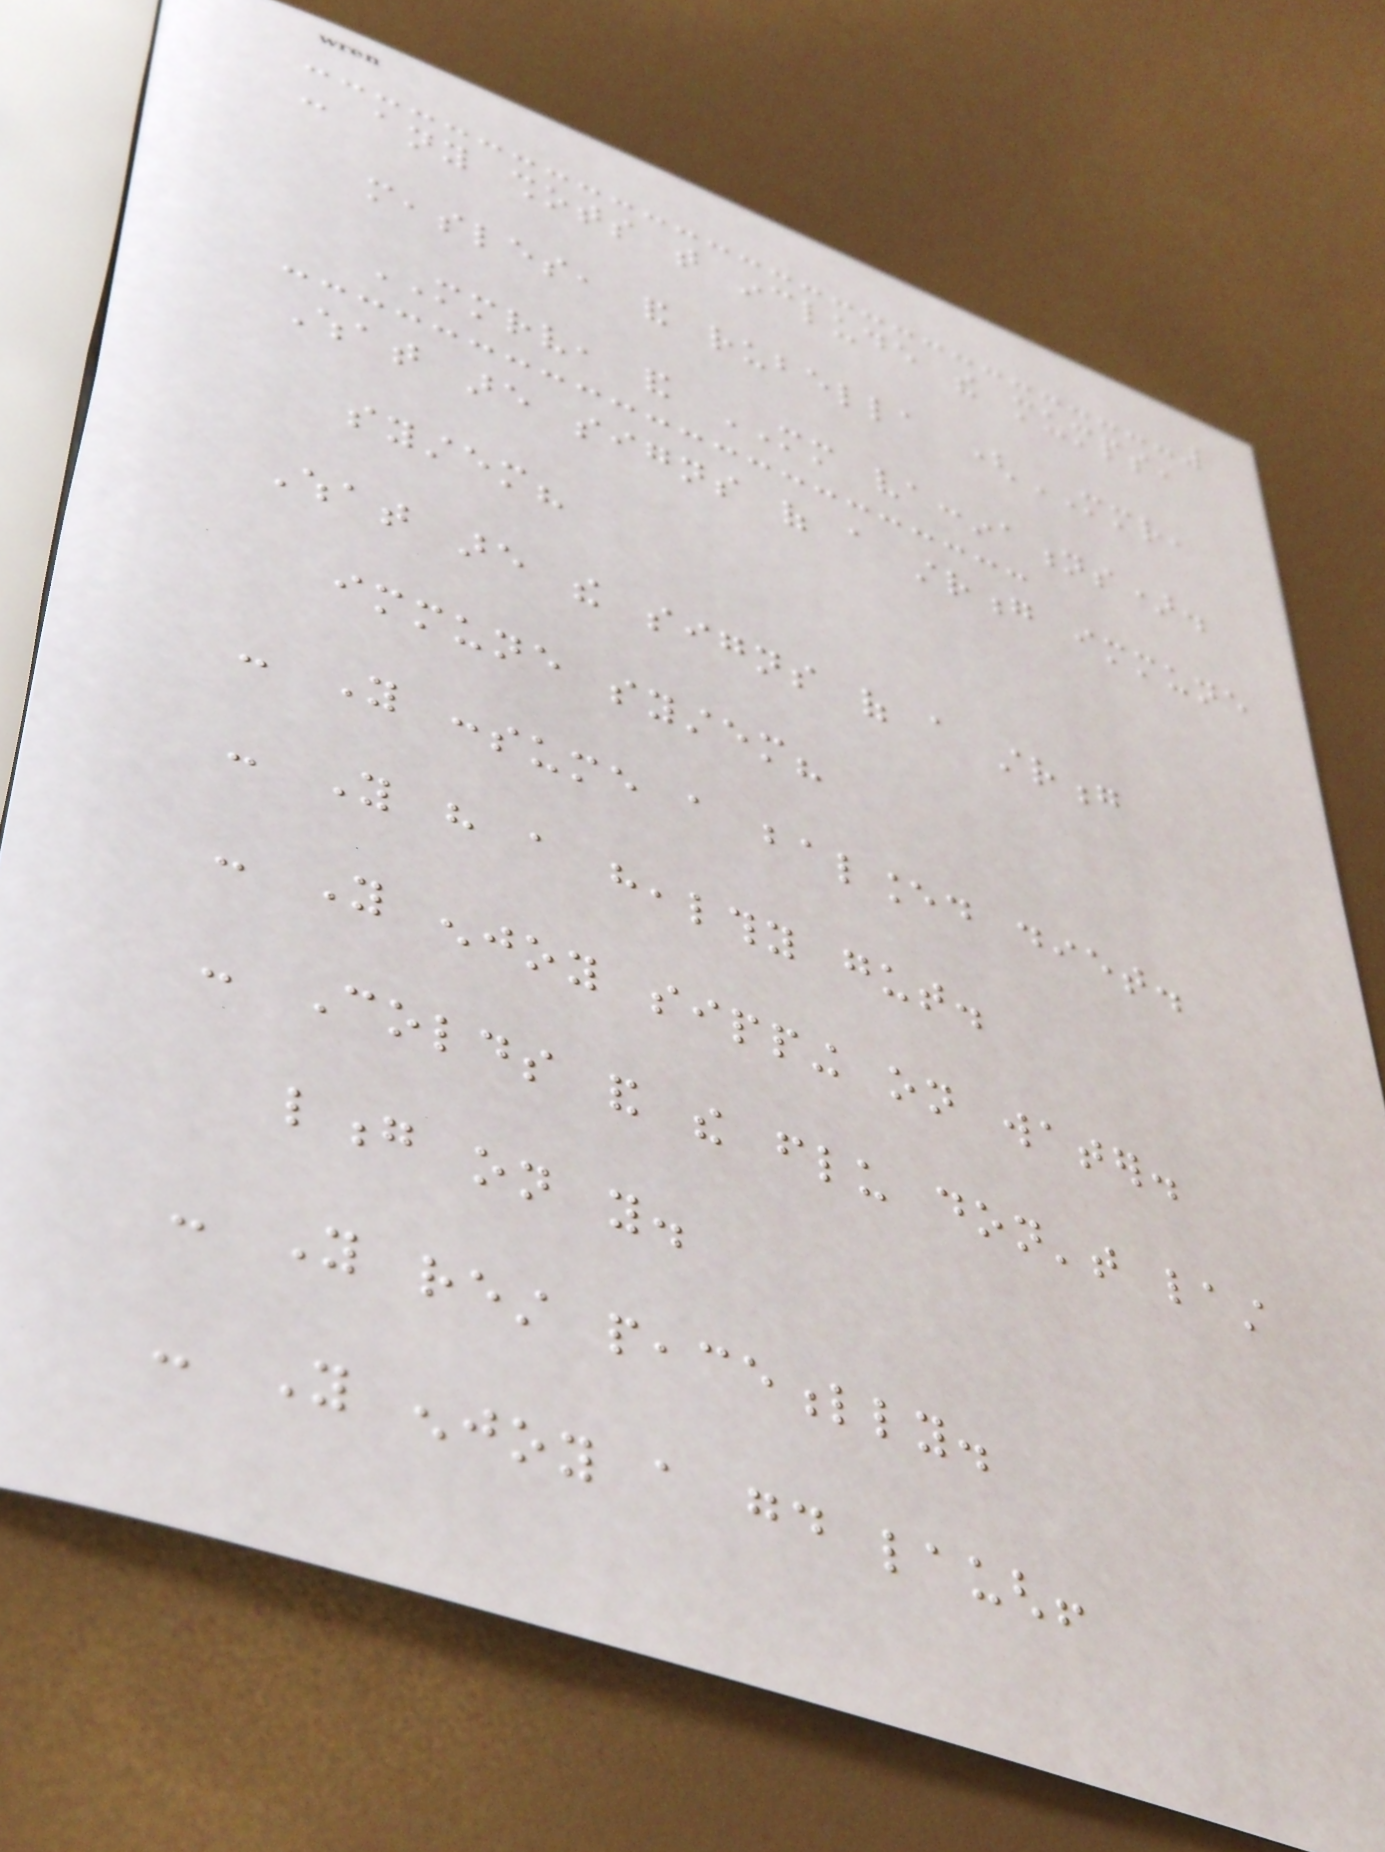- any shots that include the mumps,
measles, and rubella (MMR,
MMRV, and MM vaccinations).
What are signs of a strong immune
system?
What are the signs of a strong
immune system?
- You consume a balanced diet.
- You have a healthy gut.
- You enjoy sipping on water.
- Colds and the flu don't last
long on you.
- You rest peacefully.
- You enjoy a good laugh!
